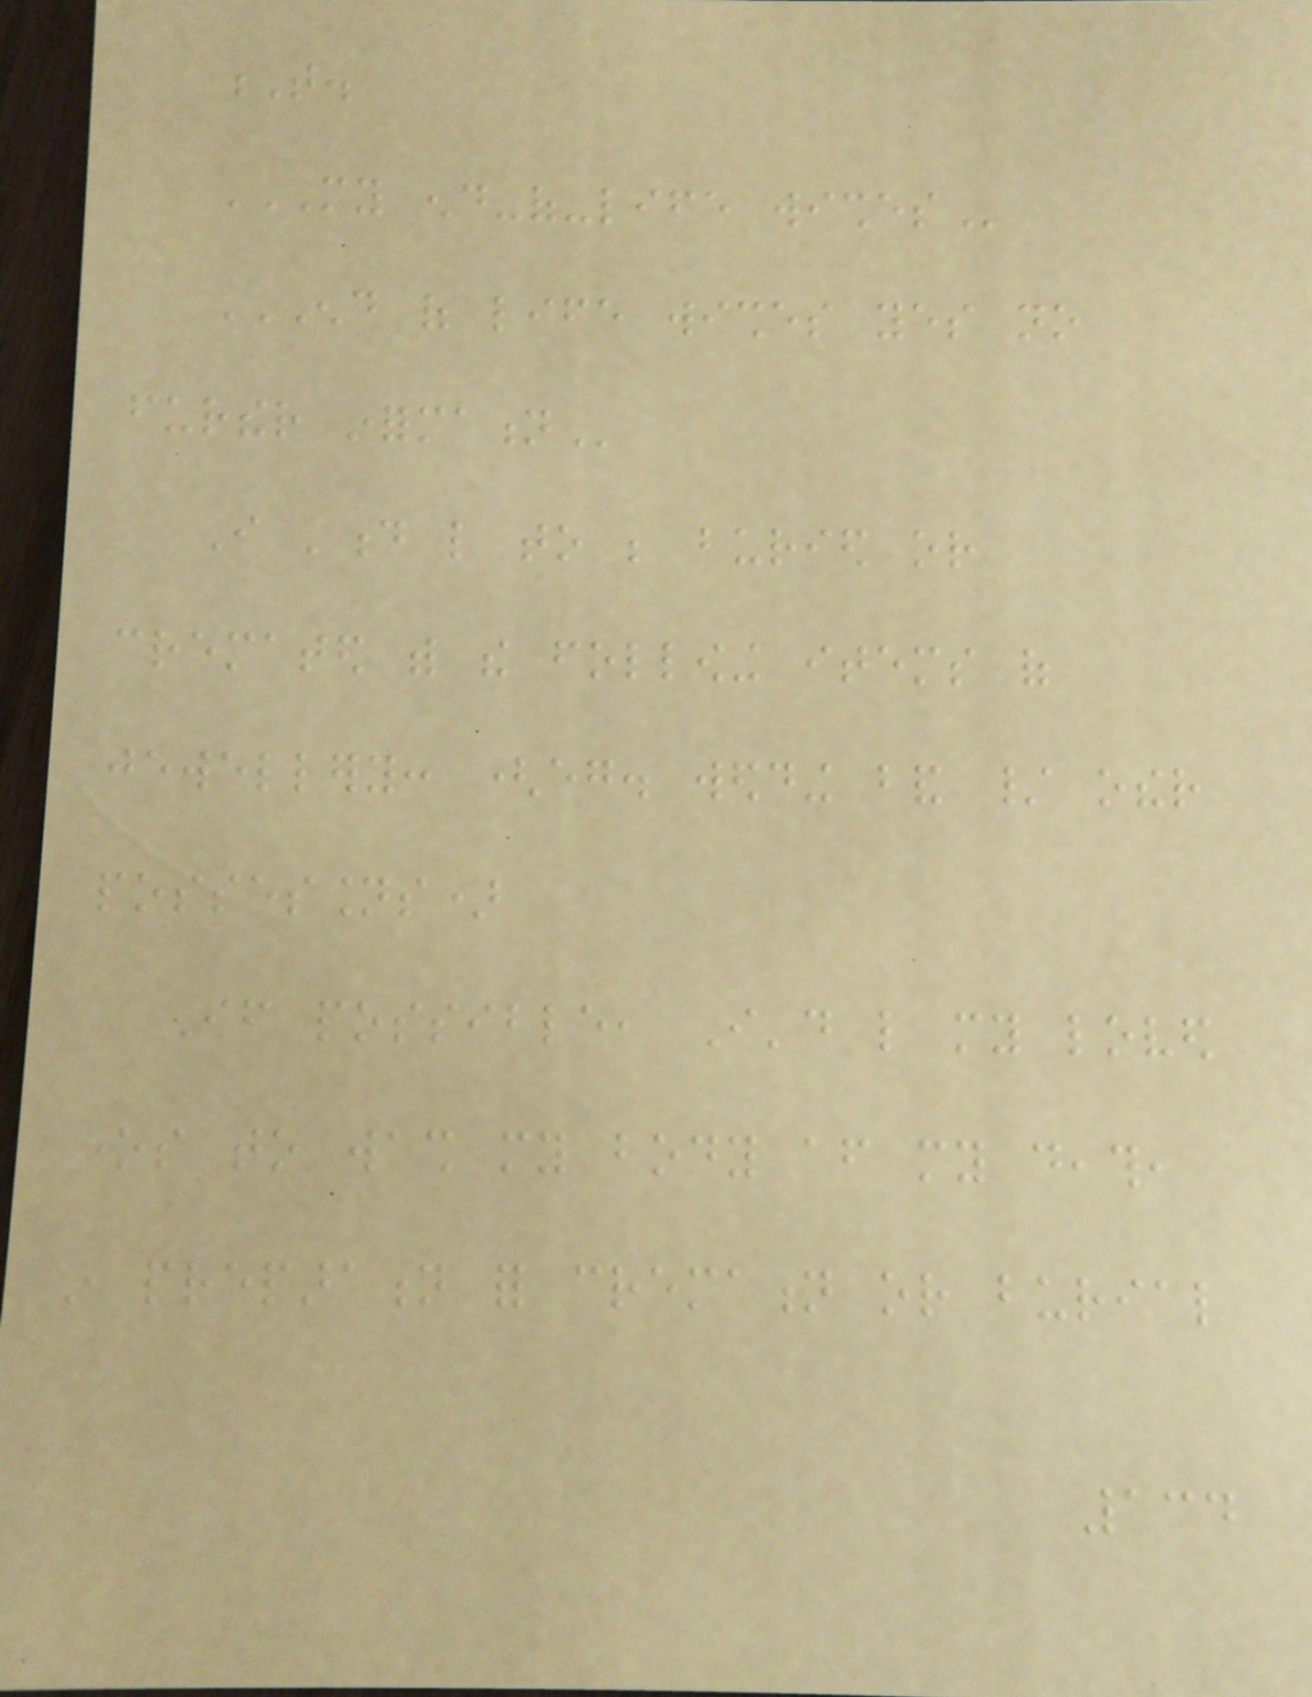T.
MY END-OF-LIFE WISHES
END OF LIFE WISHES YES NO
FURTHER INFORMATION
I 'd like to be buried or
cremated with the following items of
jewellery: (eg. wedding band / other
possessions)
If possible, I'd like my loved
ones to wash my body after my death,
in preparation for cremation or burial
134
